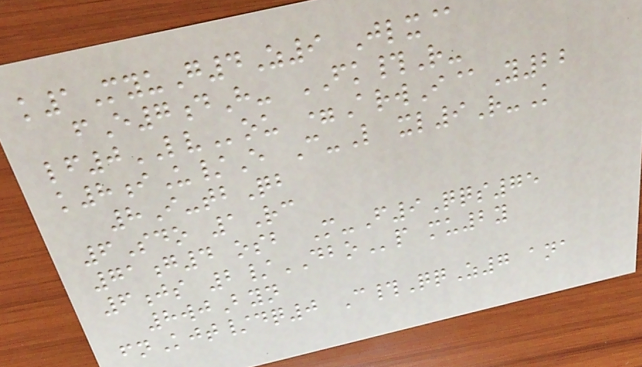k1MyuG4Z9 Jlx@
fE7dH- FK#R-
lf0LVou =ArwI@Y22
k8iU/E C-L xl9R-K
8I-tbQb
6Sdo 1Rc
71g4 osb M-F9Qqs75
6js 2/DBOp mu2y
8wjByn
fnKjt/dq0 C#QqZ7 ana
